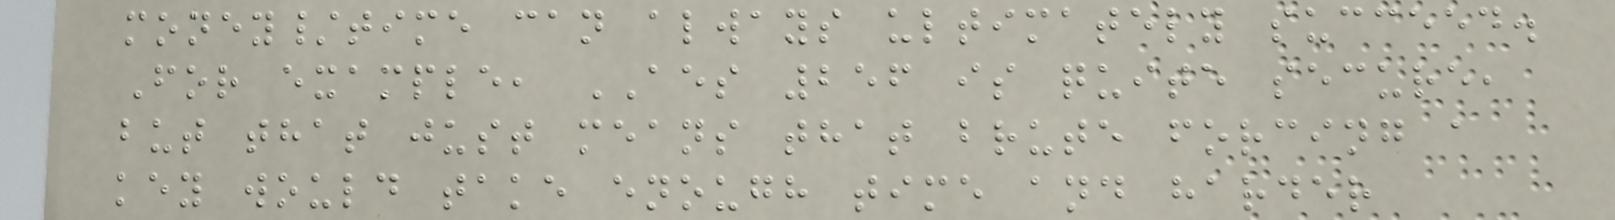money/time can always ultimately succeed.
For example, AES 256 is quite secure,
but that just means that brute forcing a
key would take enough time and harder
